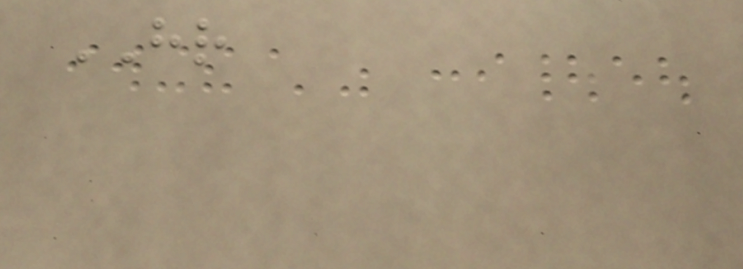HR
